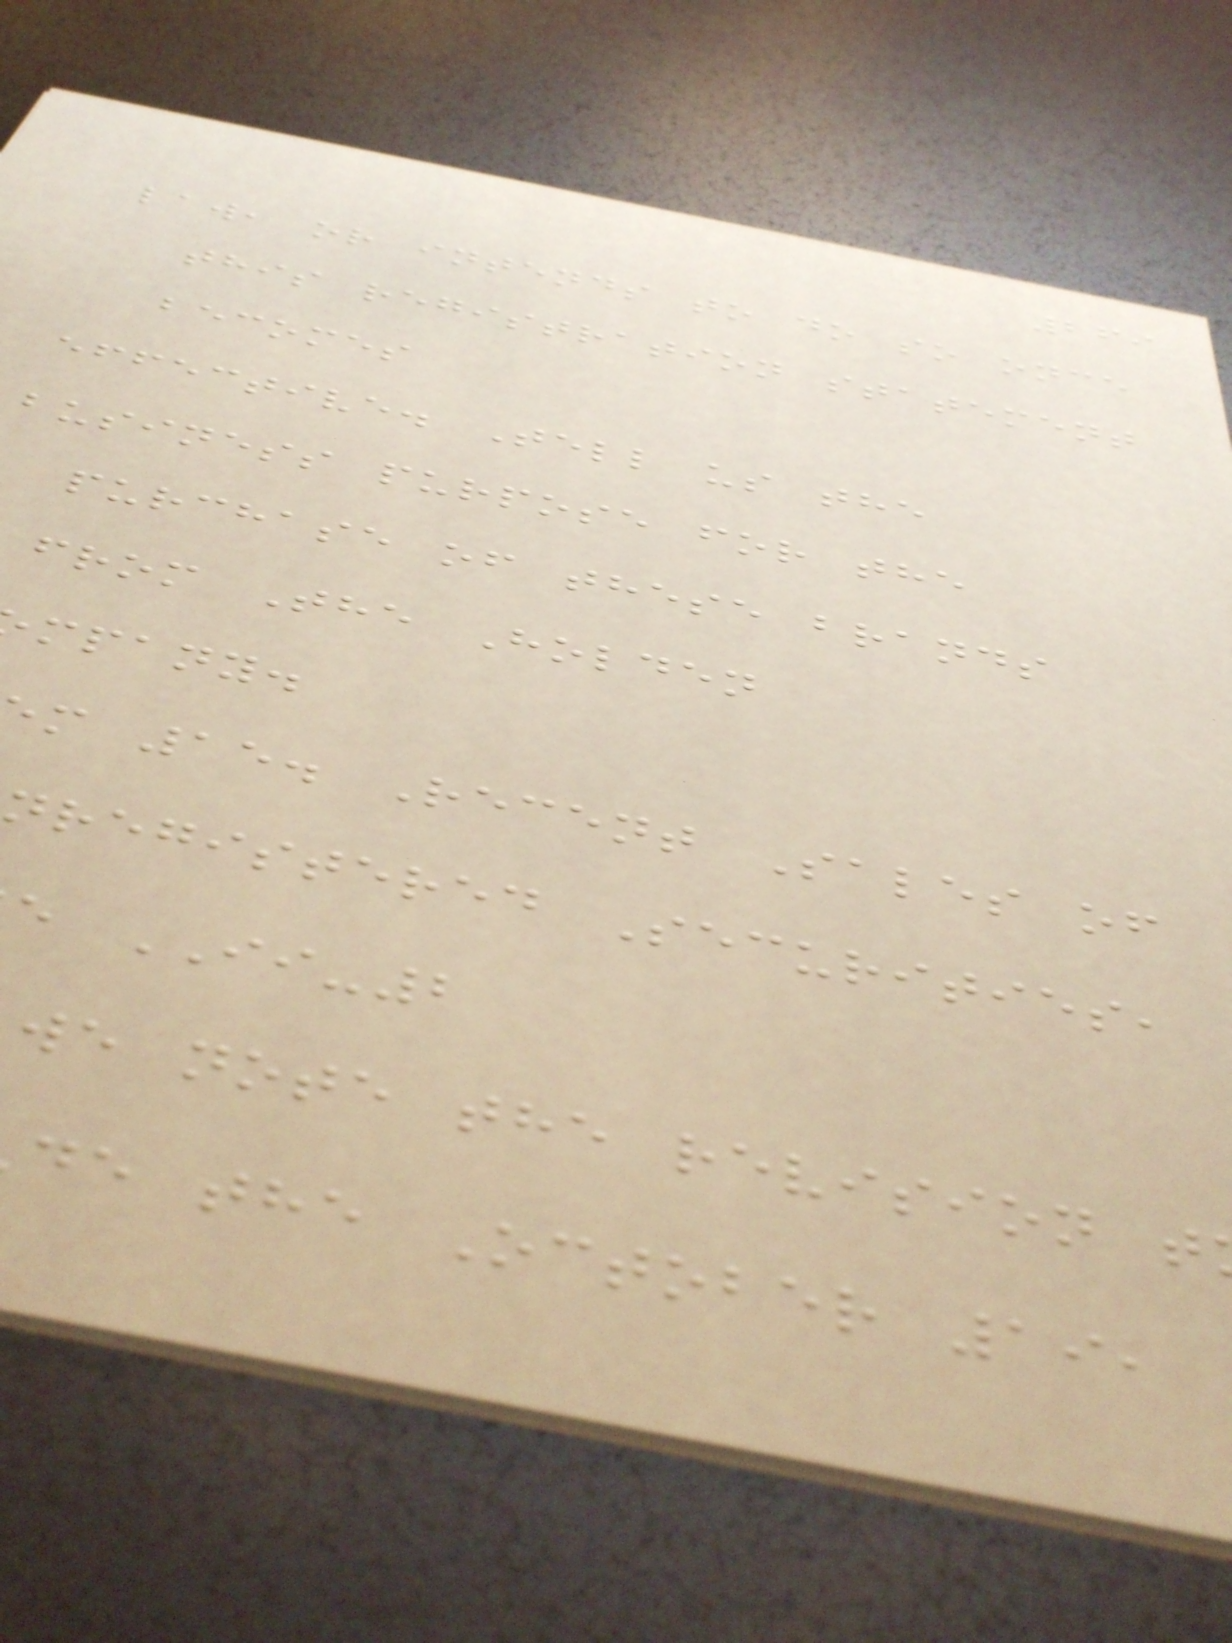269
law, or intends to do so once
this registration statement
becomes
effective. Tell us the
business purpose for the
purchase of these brands
from The Holden
mpany.
m 15. Recent Sales of
nregistered Securities,
e II-2
we note the revision t
de the October 19,
